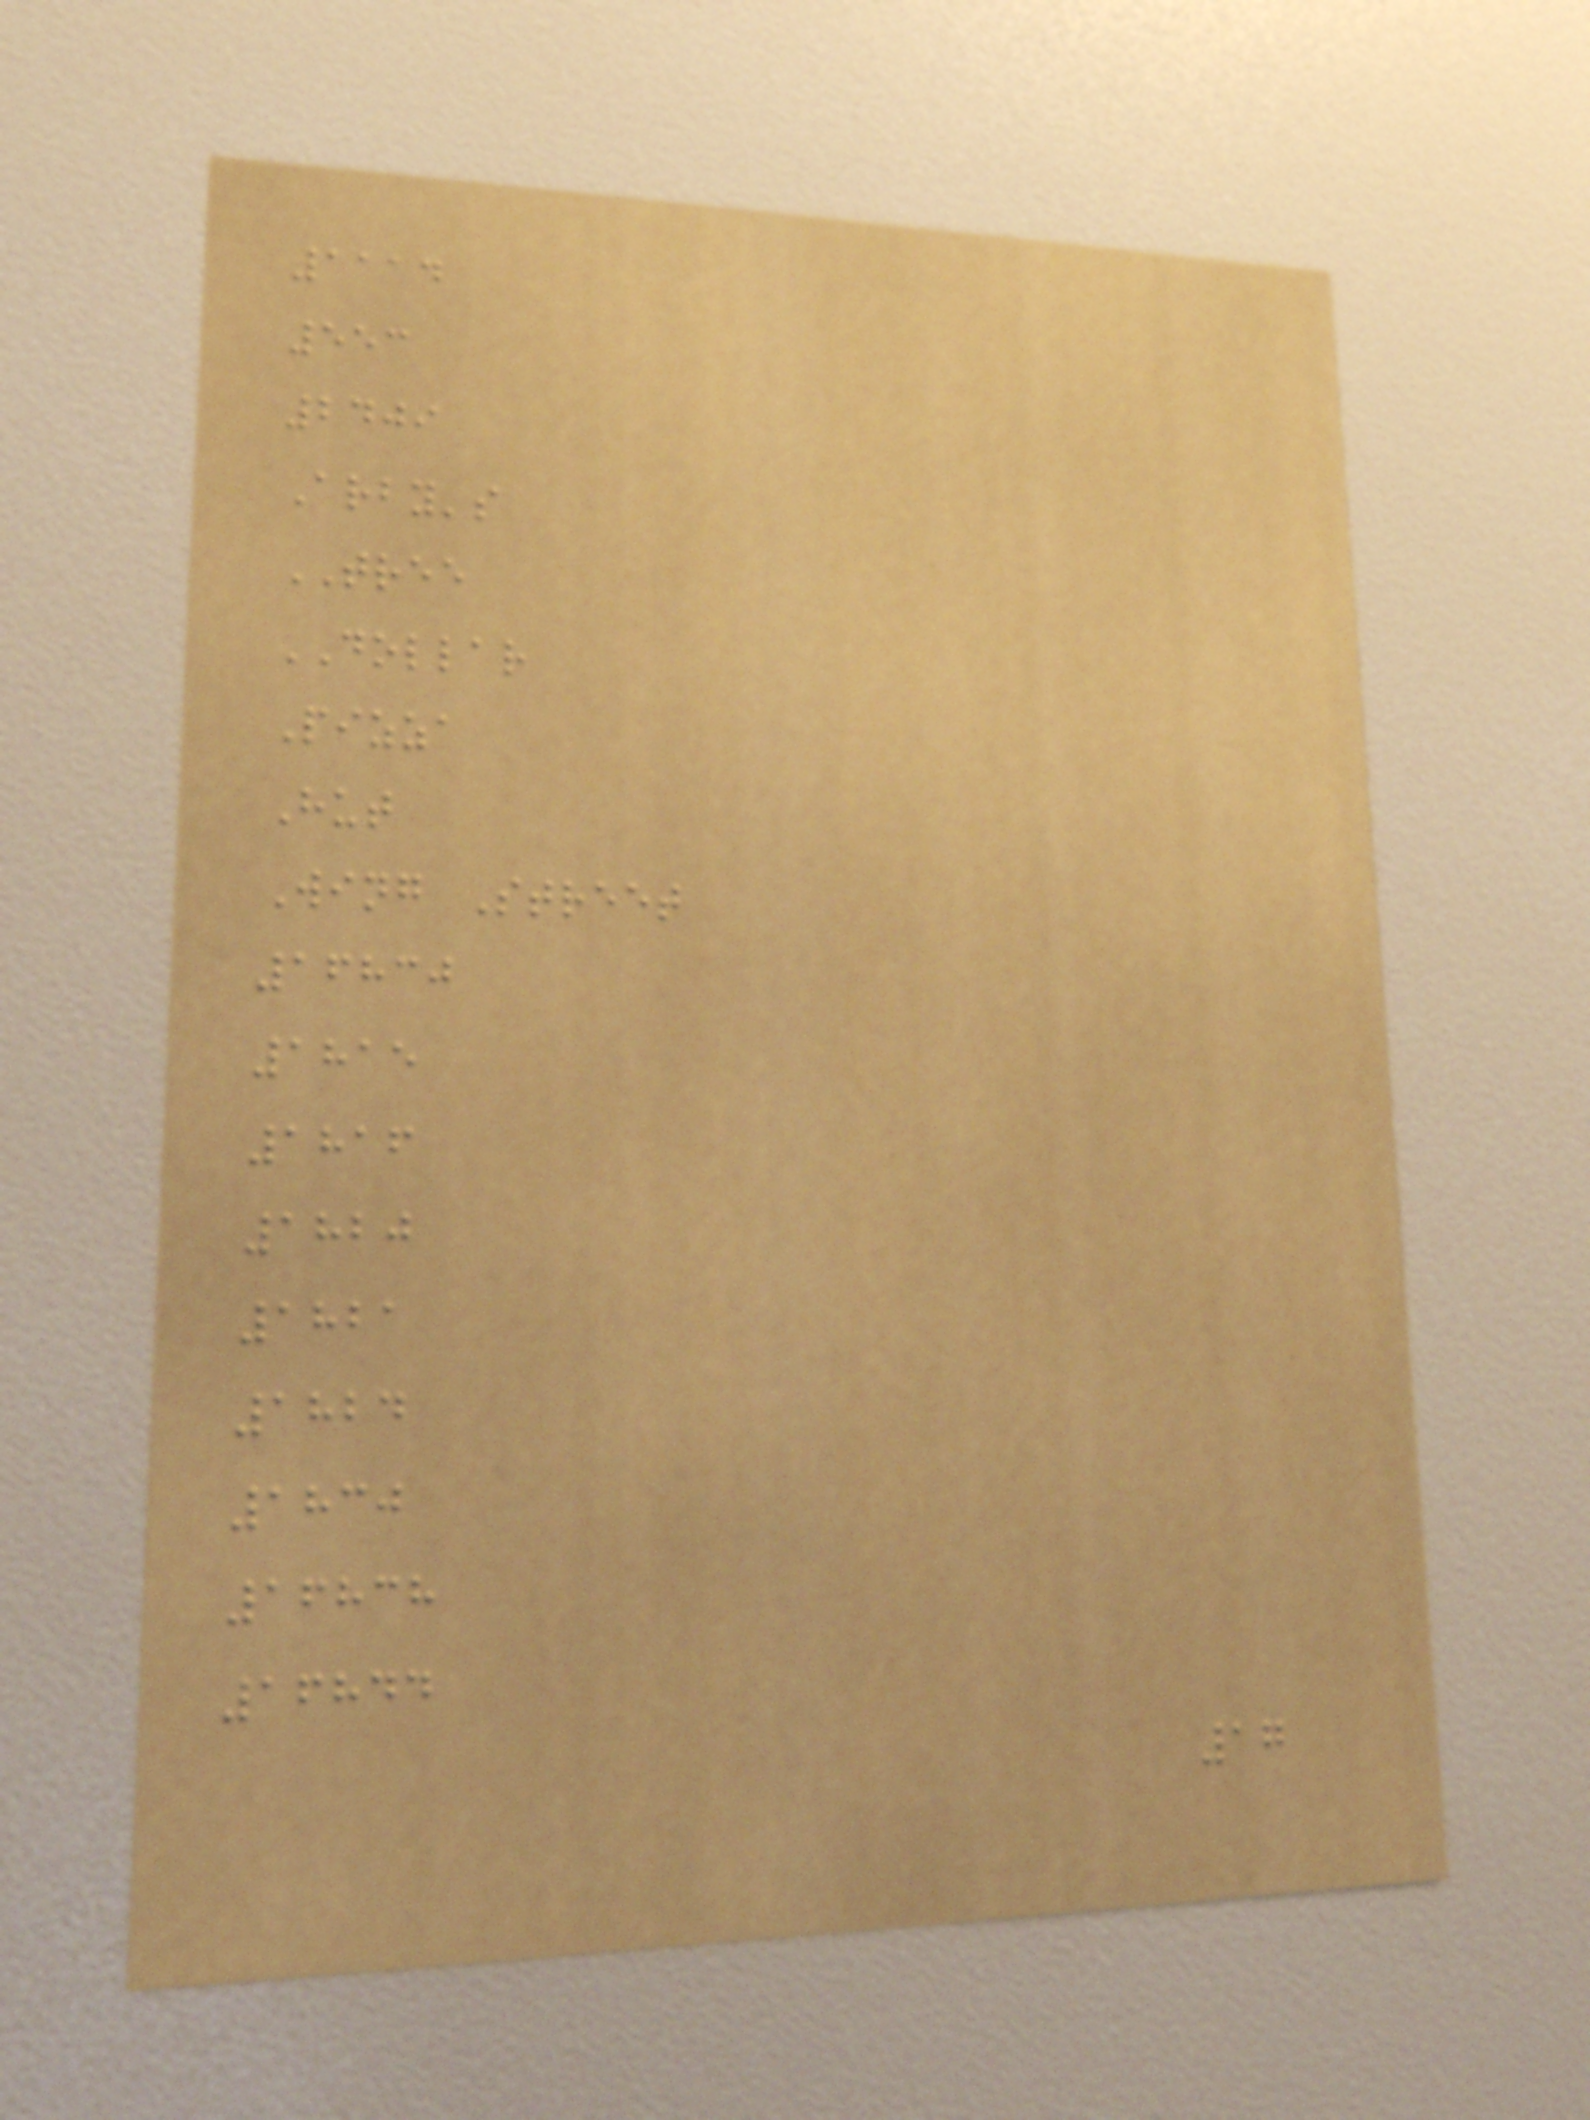1114
553
2409
Arby's
TREE
DOLLAR
Pizza
Hut
Wing Street
16830
1815
1816
1820
1821
1824
1830
16838
16844
17
